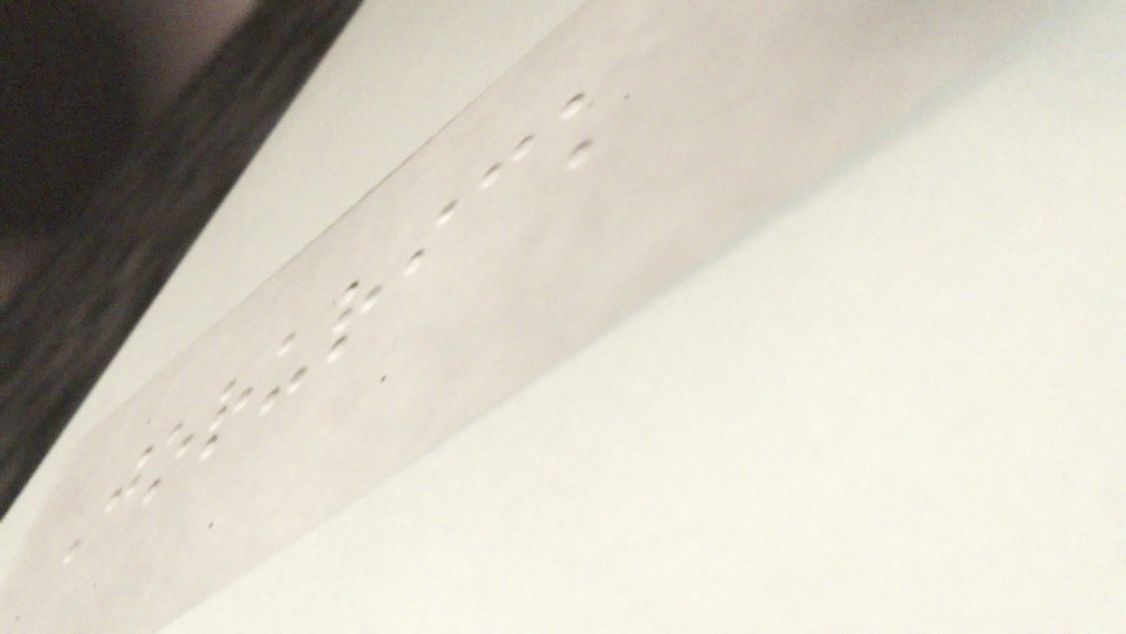Jorurick
